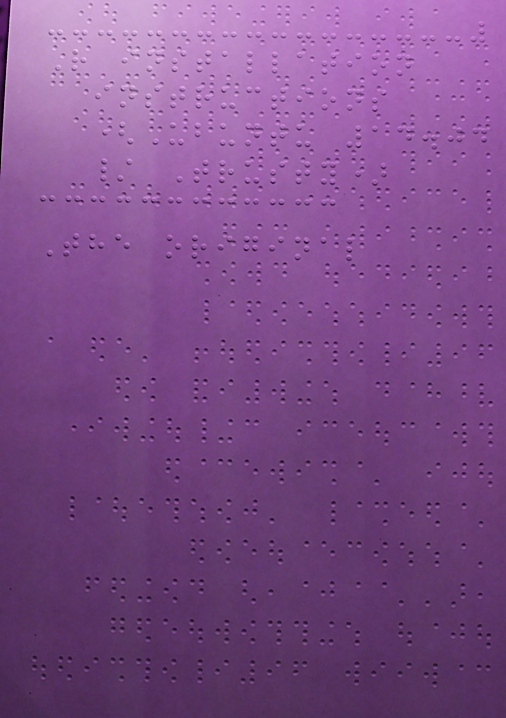R installation
instructions
(Ubuntu 14.04
/ Trusty)
The original
